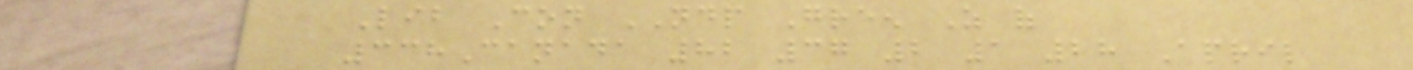Lib Con NDP Green As of
338Canada 82 37 2 1 28 April
